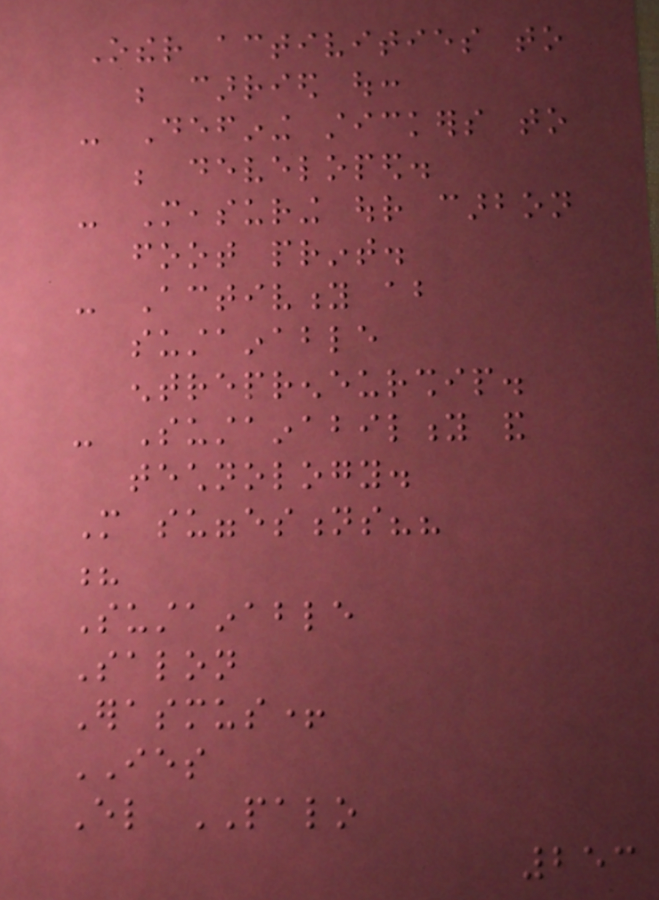Other activities to
be carried out:
- Defining stickers to
be developed.
- Measuring our carbon
foot print.
- Activity about
sustainable
entrepreneurship.
- Sustainability and
technology.
More suggestions??
?
Sustainable
Salon
Erasmus+
IES
El PALO
253
